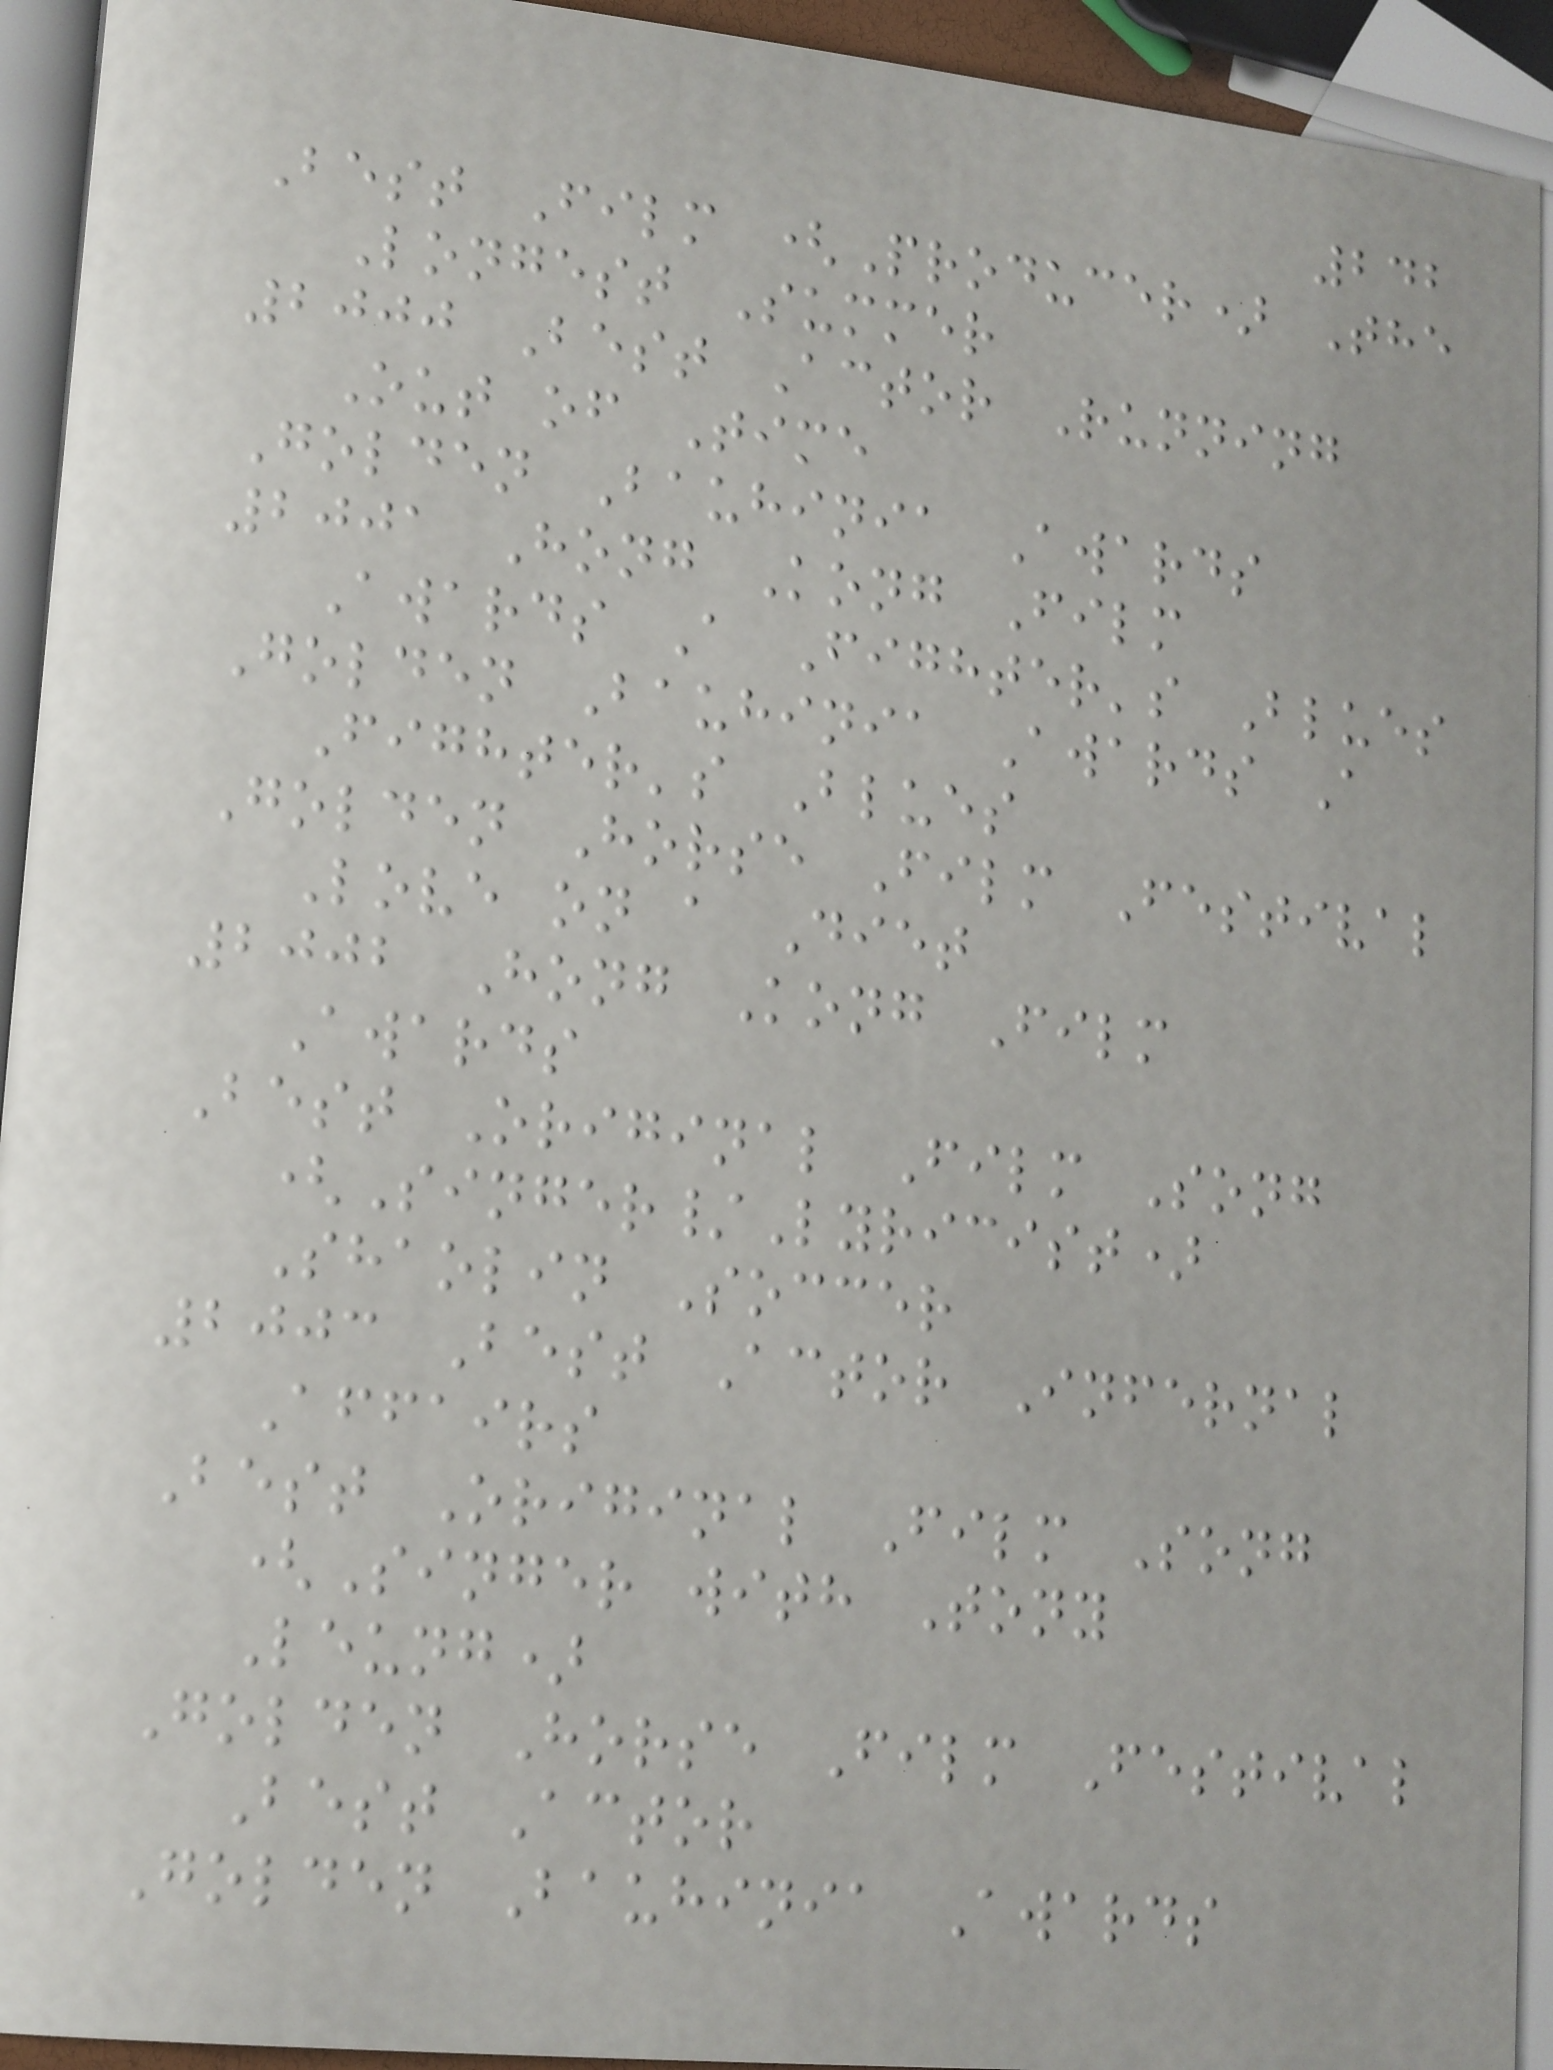242
Best Film (Producer) The
Longest Summer
2000 Best Actor Running
Out of Time
Golden Bauhinia Awards
2001 Hong Kong Film
Awards A Fighter's Blues
Golden Bauhinia Awards A
Fighter's Blues
Golden Horse Film Festival
Love on a Diet
2002 Hong Kong Film
Awards
Best Original Film Song
(Singer/Lyricist)
Shaolin Soccer
2003 Best Actor Infernal
Affairs
Best Original Film Song
(Singer with Tony
Leung)
Golden Horse Film Festival
Best Actor
Golden Bauhinia Awards
